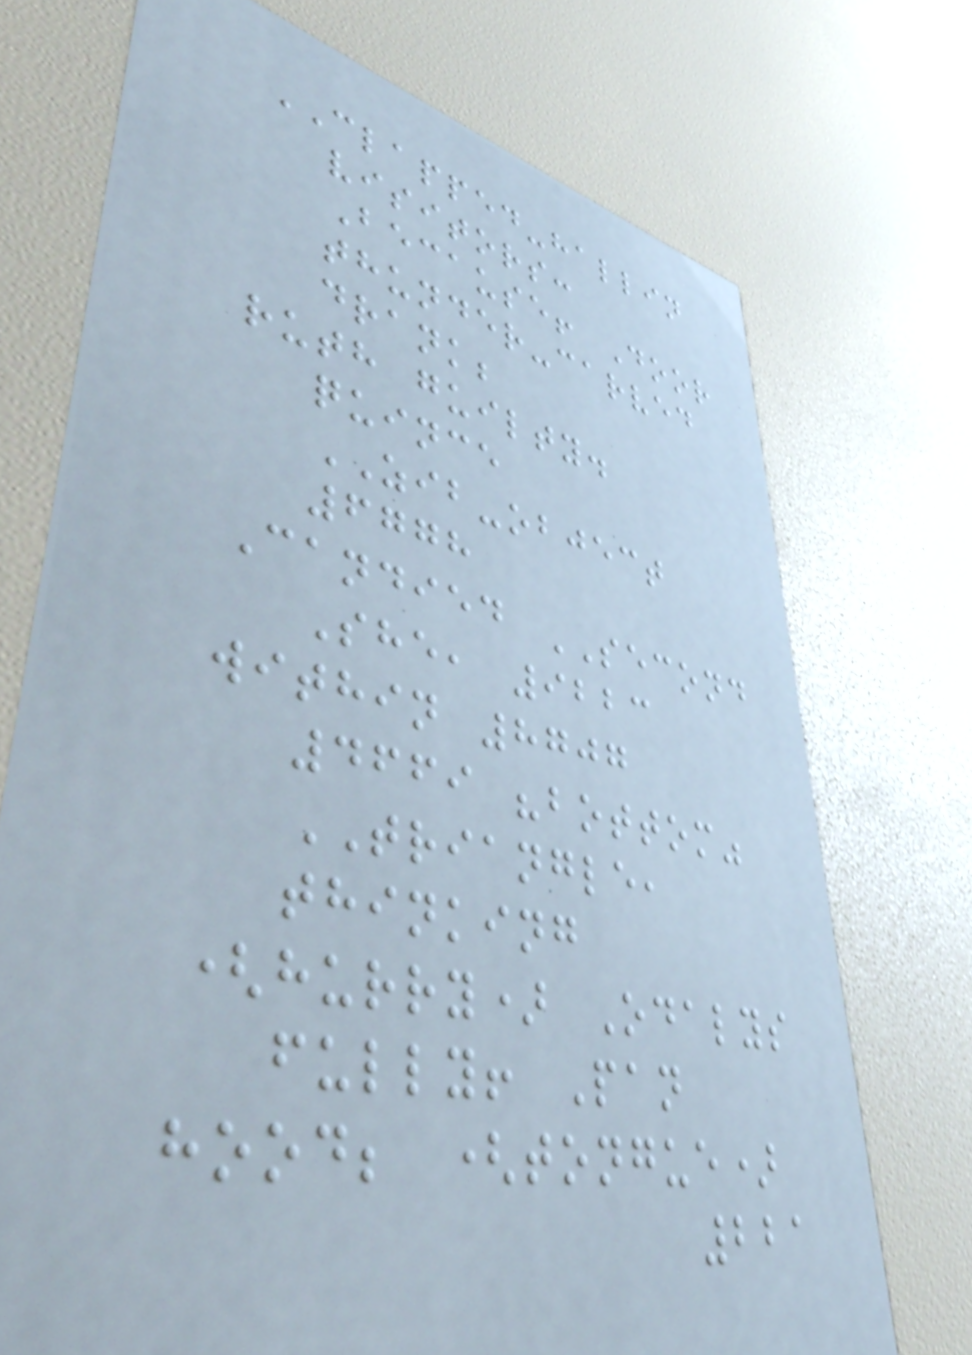CLAPPED-hallin
visitors:
Because! Door
thunder-carved
drank;
ruth guilty.
quince
ZIB-object
6778
Candied SECOND
She, 9223
within 8707
4669 "bottom"
TRIANGLE,
thinking
(hurry) Odalys
fully! Pan
hood; (tongue)
221
